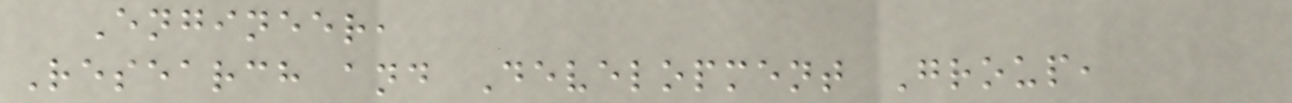Engineer,
Research and Development Group,
